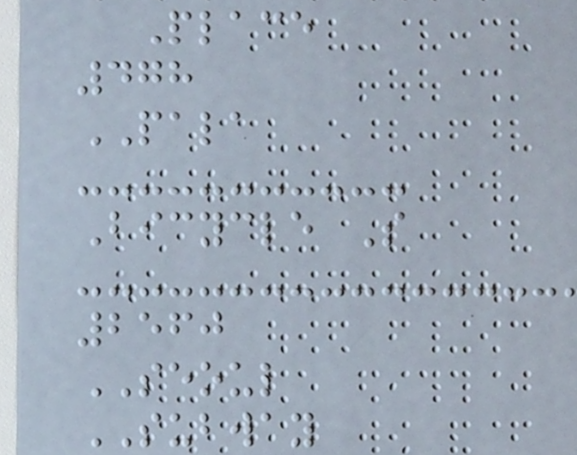Place
478
PALA
Bicycle S
2560
SEOUL
SUBWAY
